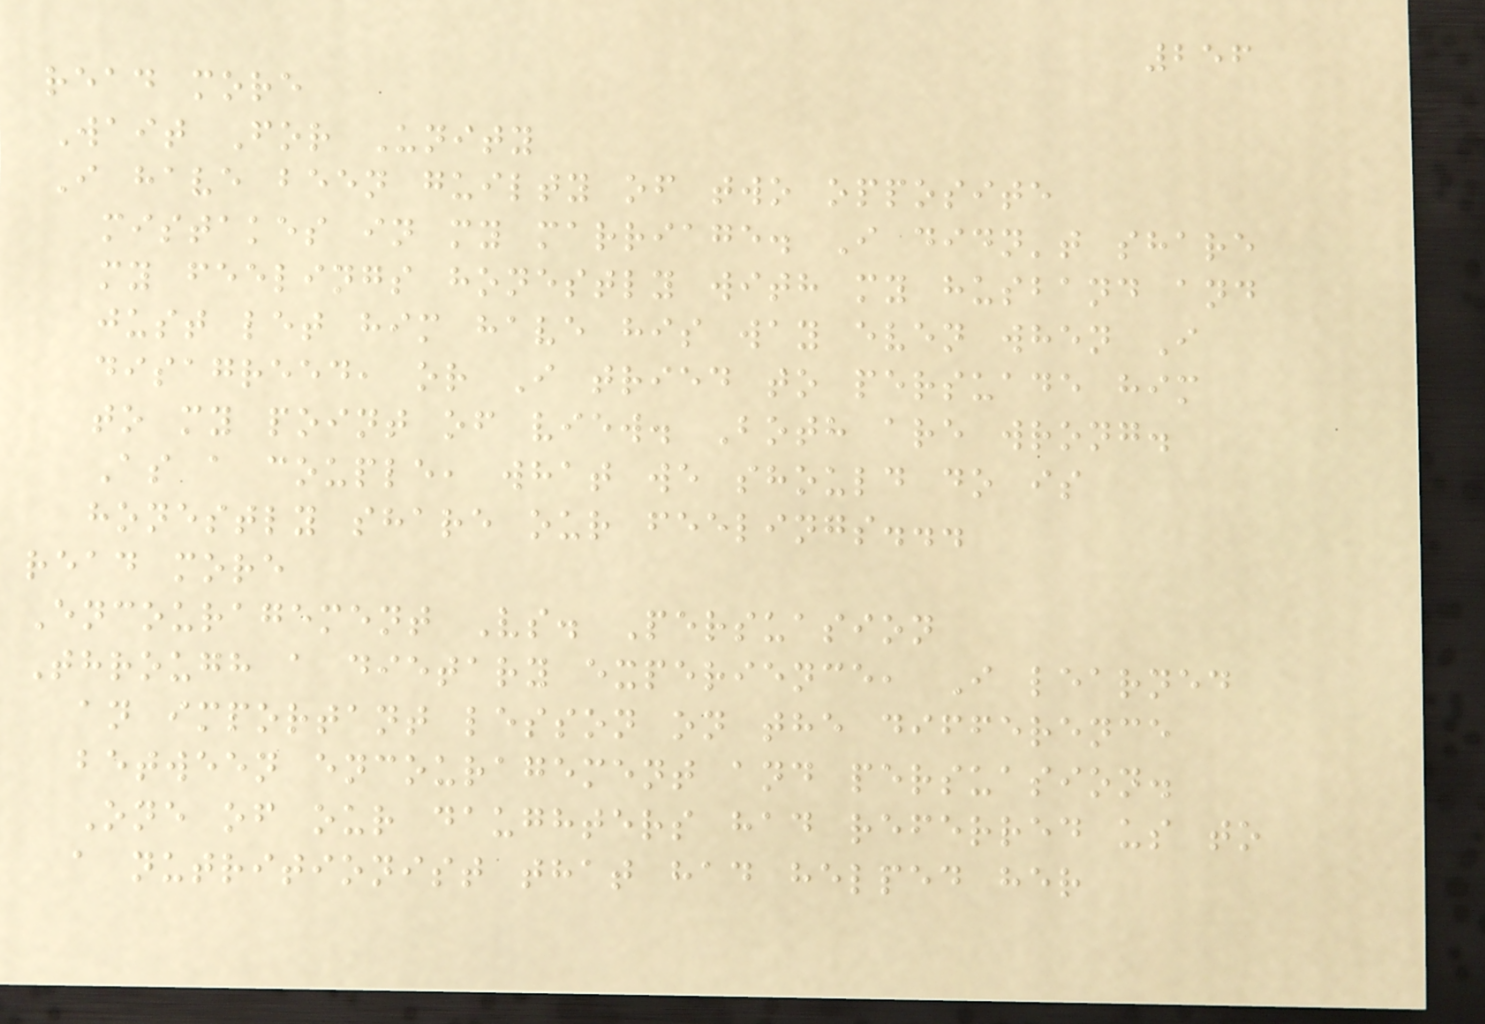256
read more
Wait For Unity
I have been guilty of two opposite
mistakes in my marriage. I didn't share
my feelings honestly with my husband and
just let him have his way even when I
disagreed, or I tried to persuade him
to my point of view. Both are wrong.
As a couple, what we should do is
honestly share our feelings...
read more
Encouragement Vs. Persuasion
Through a dietary experience, I learned
an important lesson on the difference
between encouragement and persuasion.
One of our daughters had referred us to
a nutritionist that had helped her
